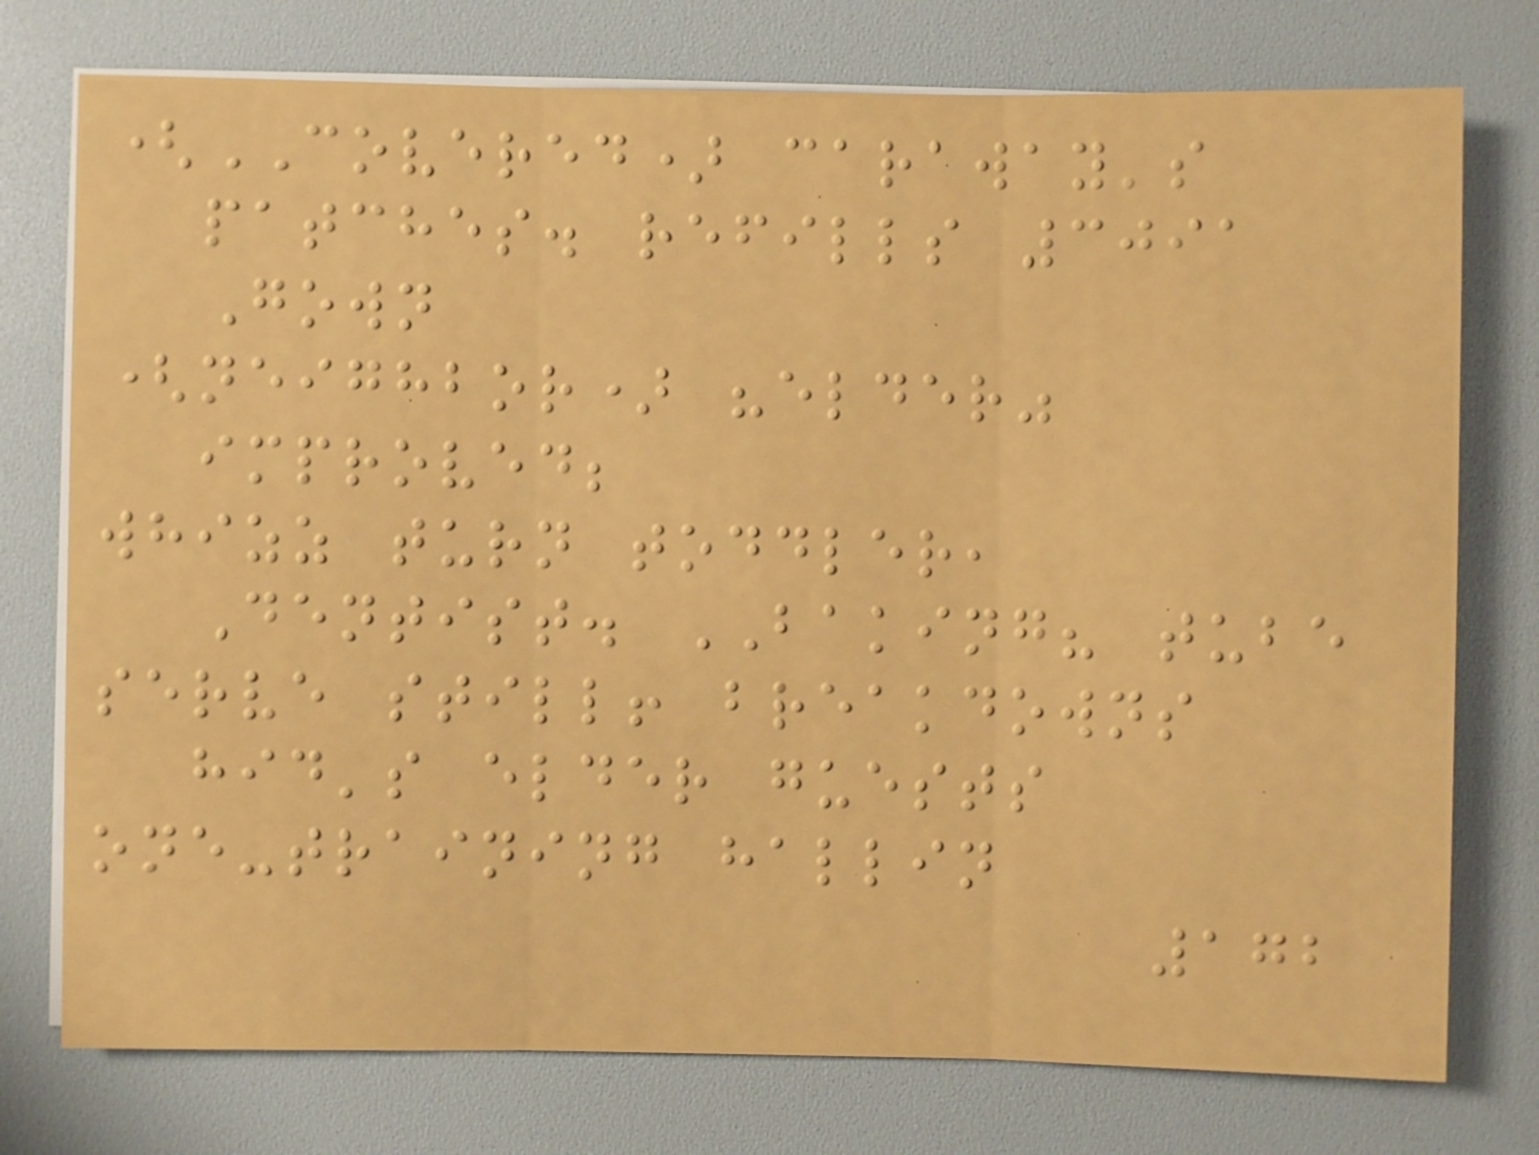(COVERED) caraway's
patches. refills 3091
Gown
(neighbor) "elder"
improved;
whizz turn toddler,
Dentist. BAKING? tube
serve still! breakdowns
hid's elder guests
one-training hallin
172
